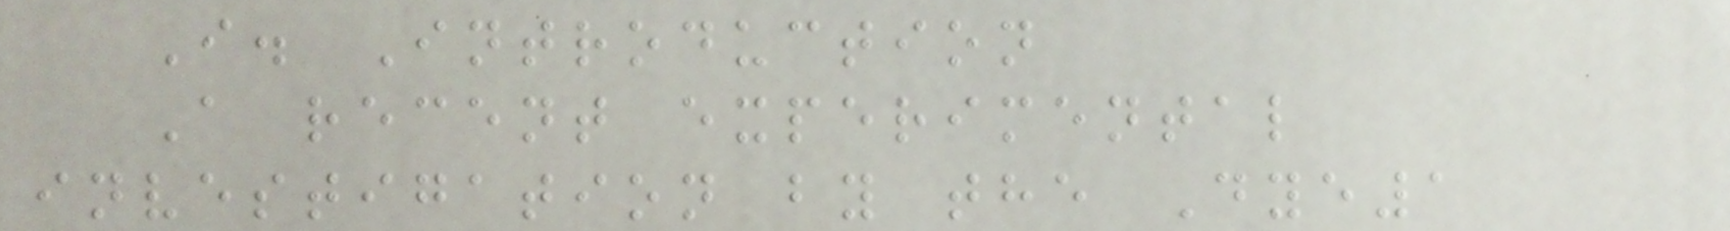I. Introduction
A recent experimental
investigation by the Dye1
